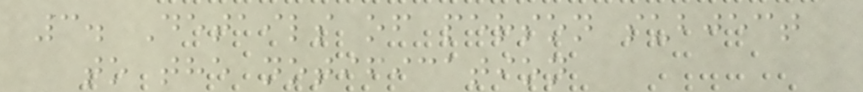3. Details of person subject
to the notification
